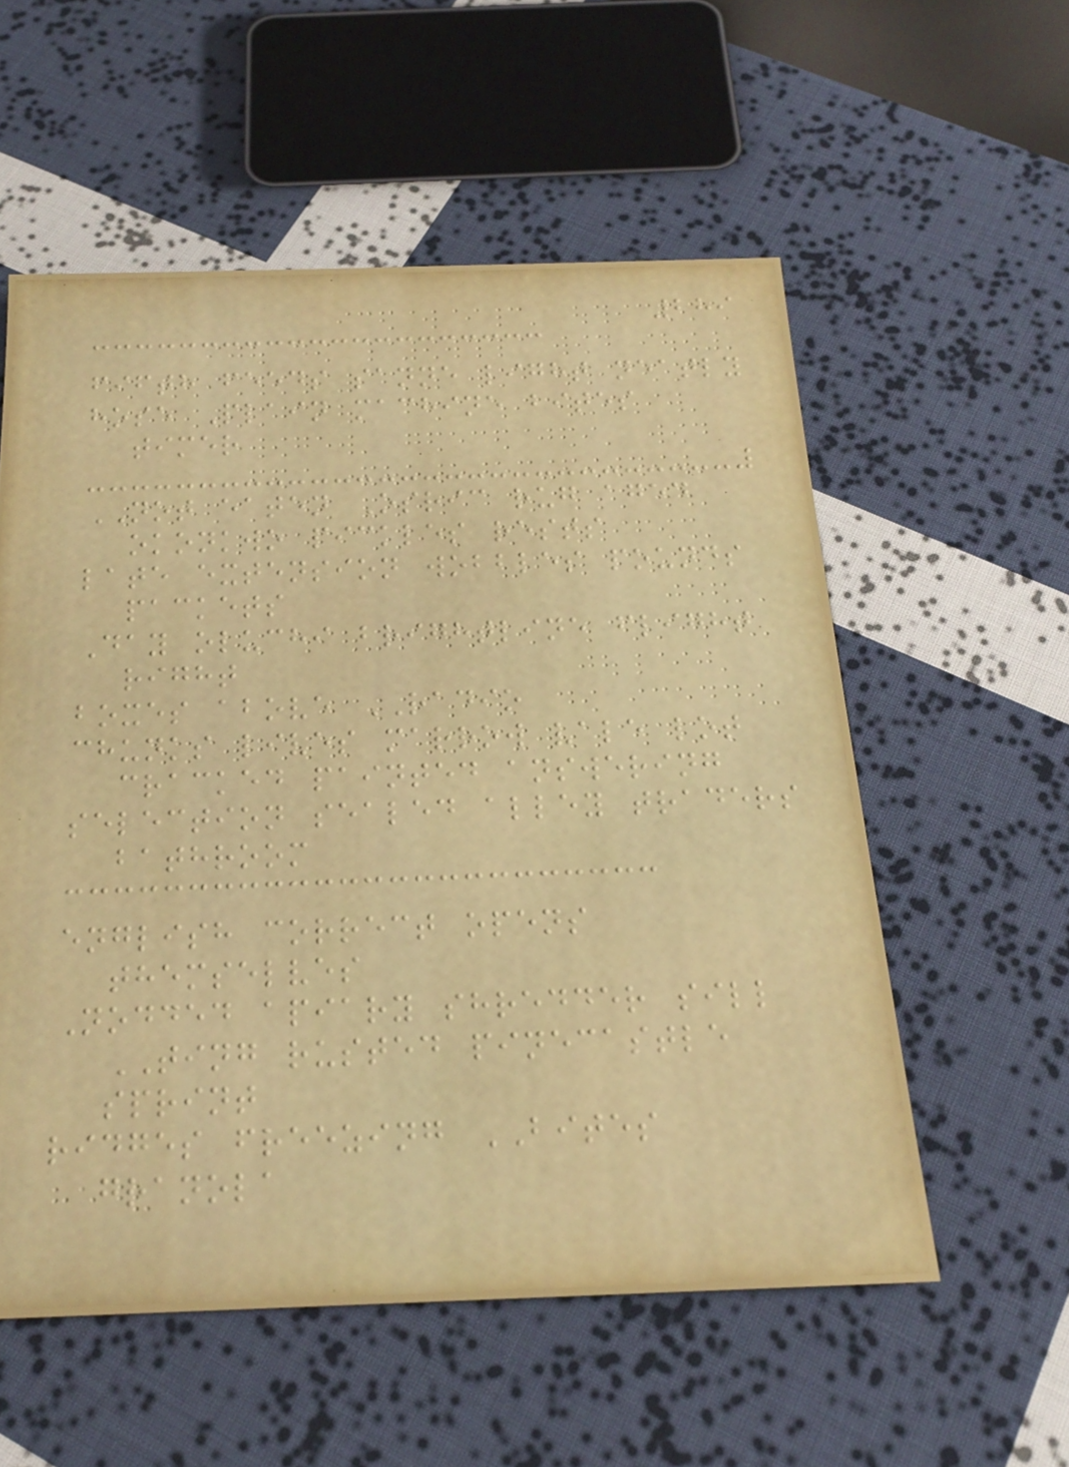289
fifth feeds sanne light neatly
hose Plain machine bites
timer
NOT eaten Osric rug aged
okonkwo pickles rests
late extension wobbles pounds
packets
Day oluchi brightline flight
right
boxes above RADIO
chunks lives marrow vale lot
cracked painted answering
selection sealed alley traders
bathroom
english correct opens
themselves
Nodded apiary shredder sill
TING rusted pinecastle
sprint
ridges freezing BITES
granola
